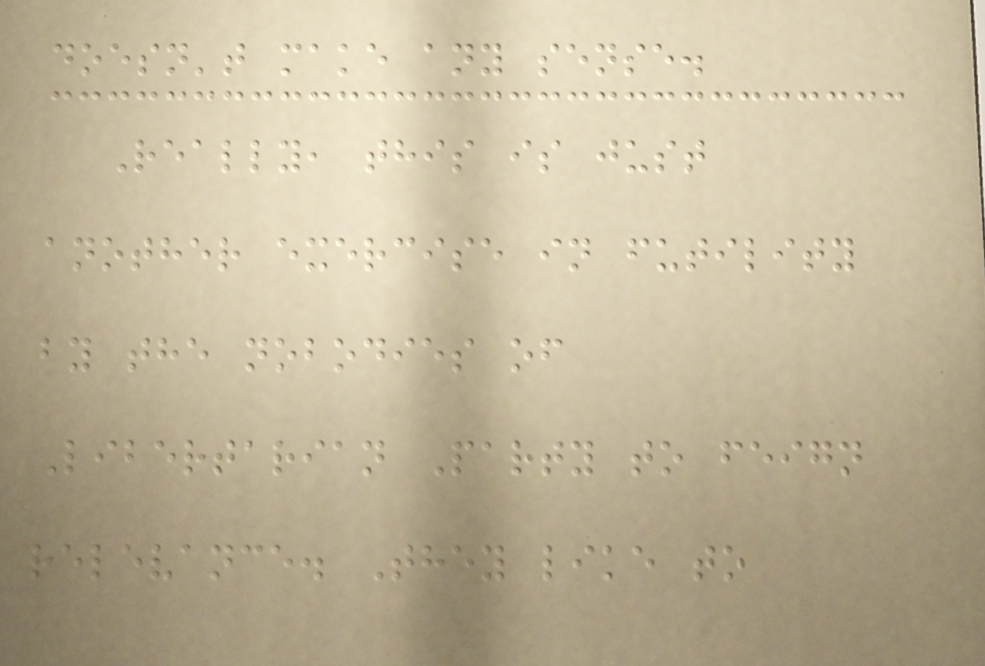doesn't make any sense.
Really, this is just
another exercise in futility
by the nobodies of
Libertarian Party to feign
relevance. They like to
